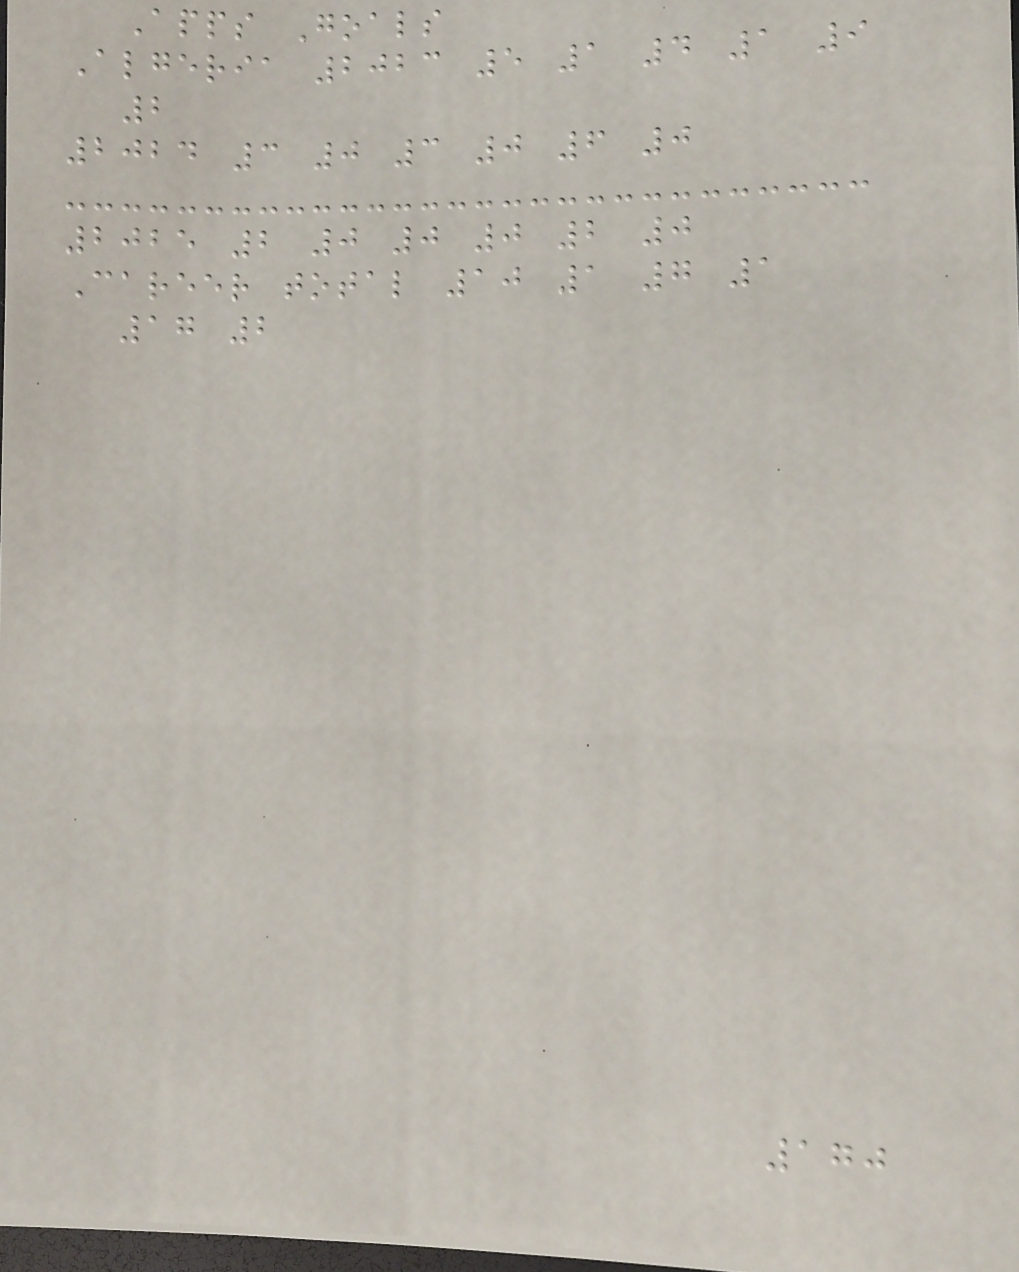Apps Goals
Algeria 2023 5 1 4 1 9
2
2024 3 0 3 0 6 0
2025 2 0 0 0 2 0
Career total 10 1 7 1
17 2
170
